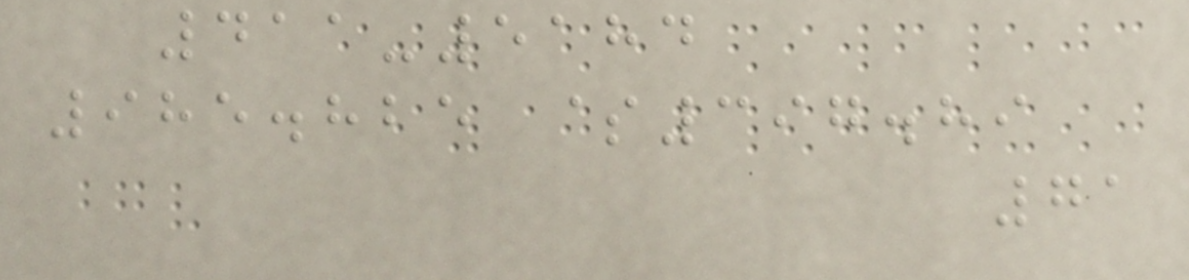411-5184
985.825 $397.89
71
